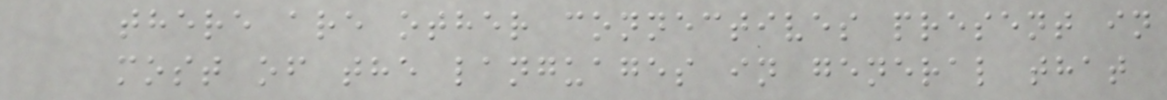there are other connectives present in
most of the languages in general that
